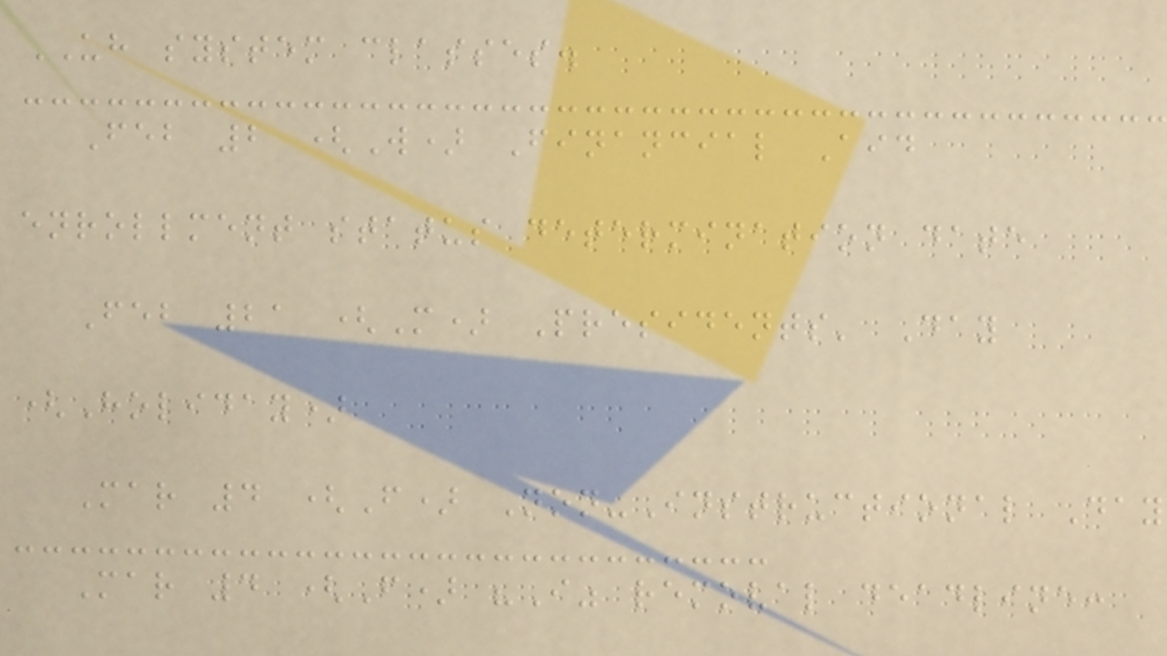UH system classes.
Feb 2 (W) Financial Aid
enrollment status determination date
Feb 21 (M) Presidents' Day
(Holiday)
Mar 4 (F) Non-Instructional Day
Mar 4 (F) "I" removal deadline:
